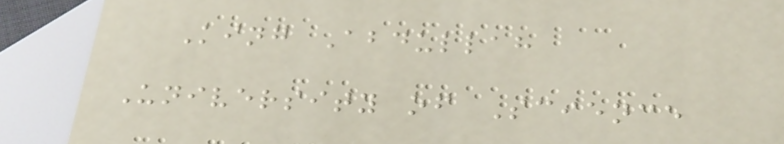King Abdullah
University of Science
